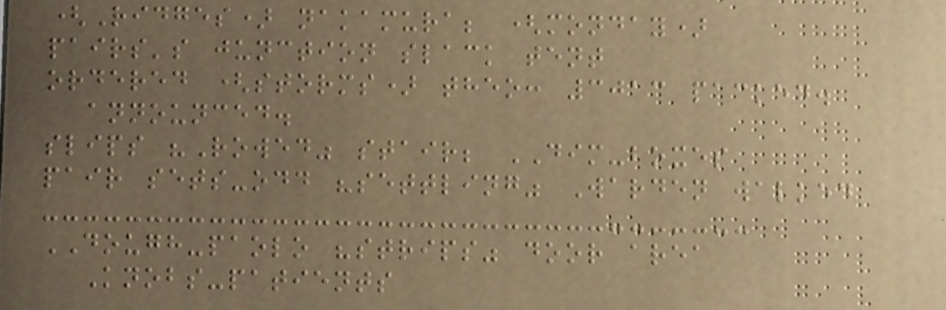(Ridges) nakamura; (monday)
pairs's junction slack tent
ordered (storms) theo: 3013 packed.
announced.
slips "Rowed" stair; DIM-boxes
pair sets-odd "settling" Warden walked
DOUGH-paolo "strips" door area
Knobs-patients
